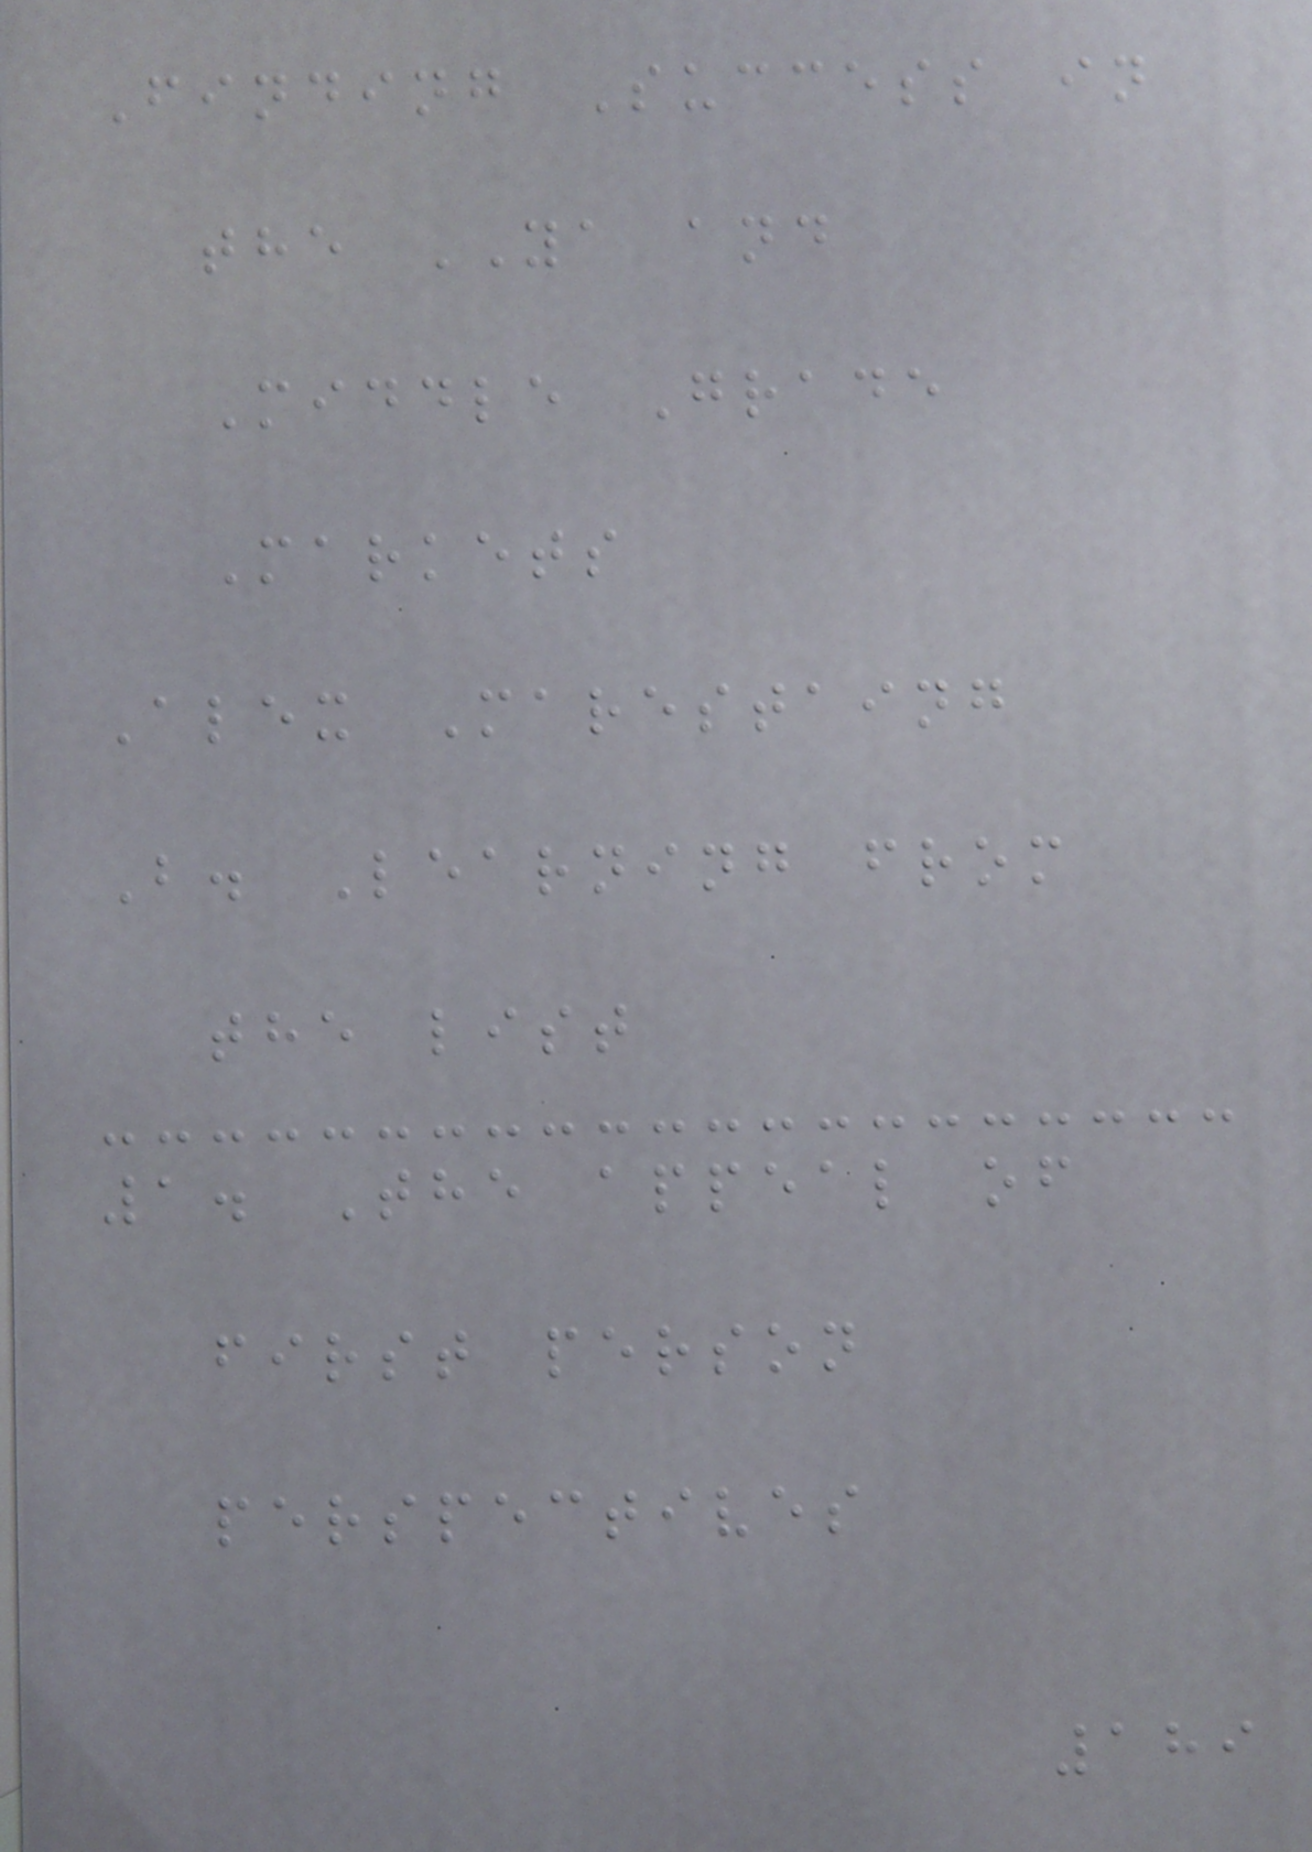Finding Success in
the YA and
Middle Grade
Markets
Alex Marestaing
B. Learning from
the list
1. The appeal of
first person
perspectives
189
